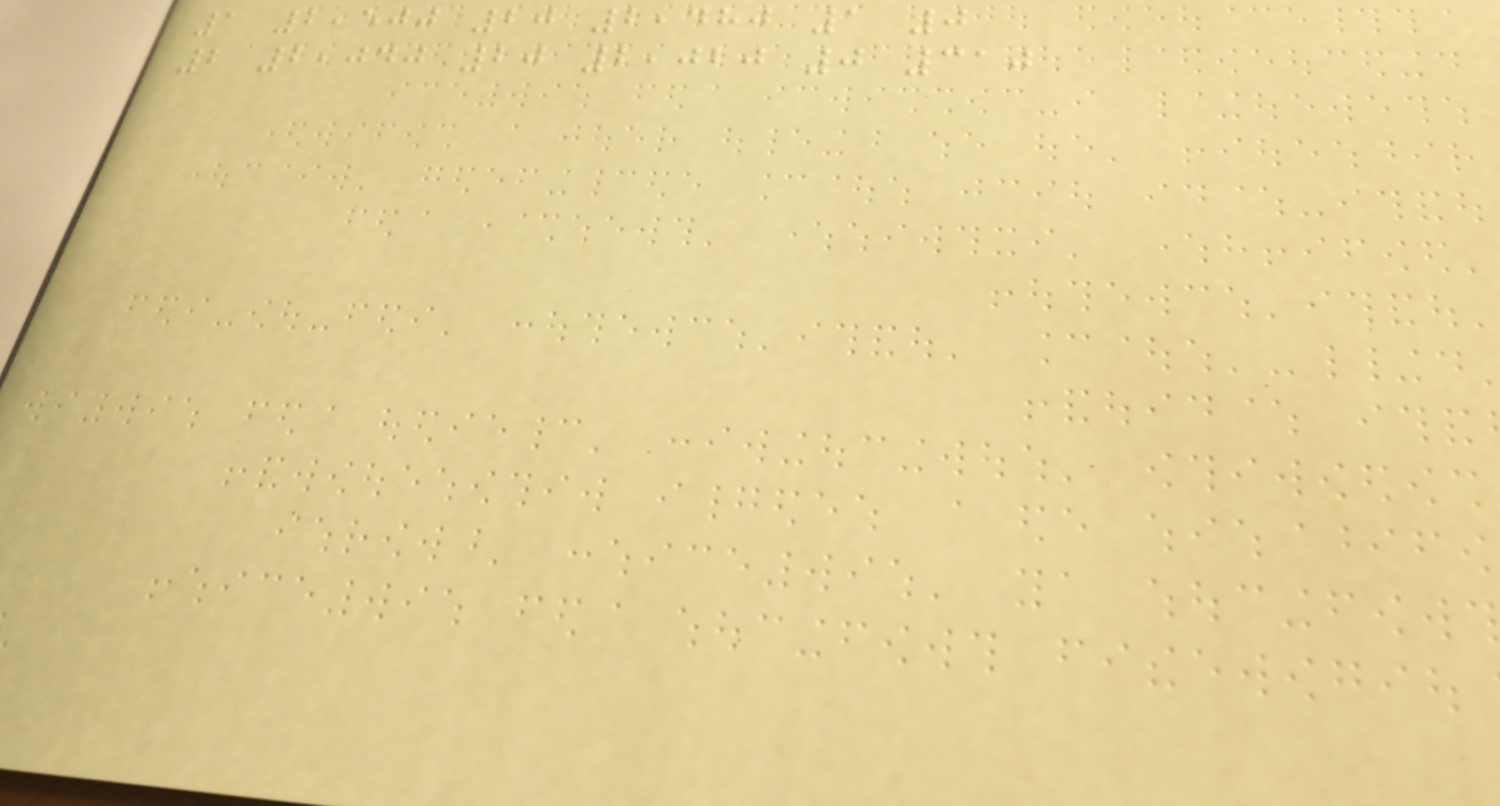1 2,500 20 2,480 1 0
2 2,040 20 2,020 0 310
